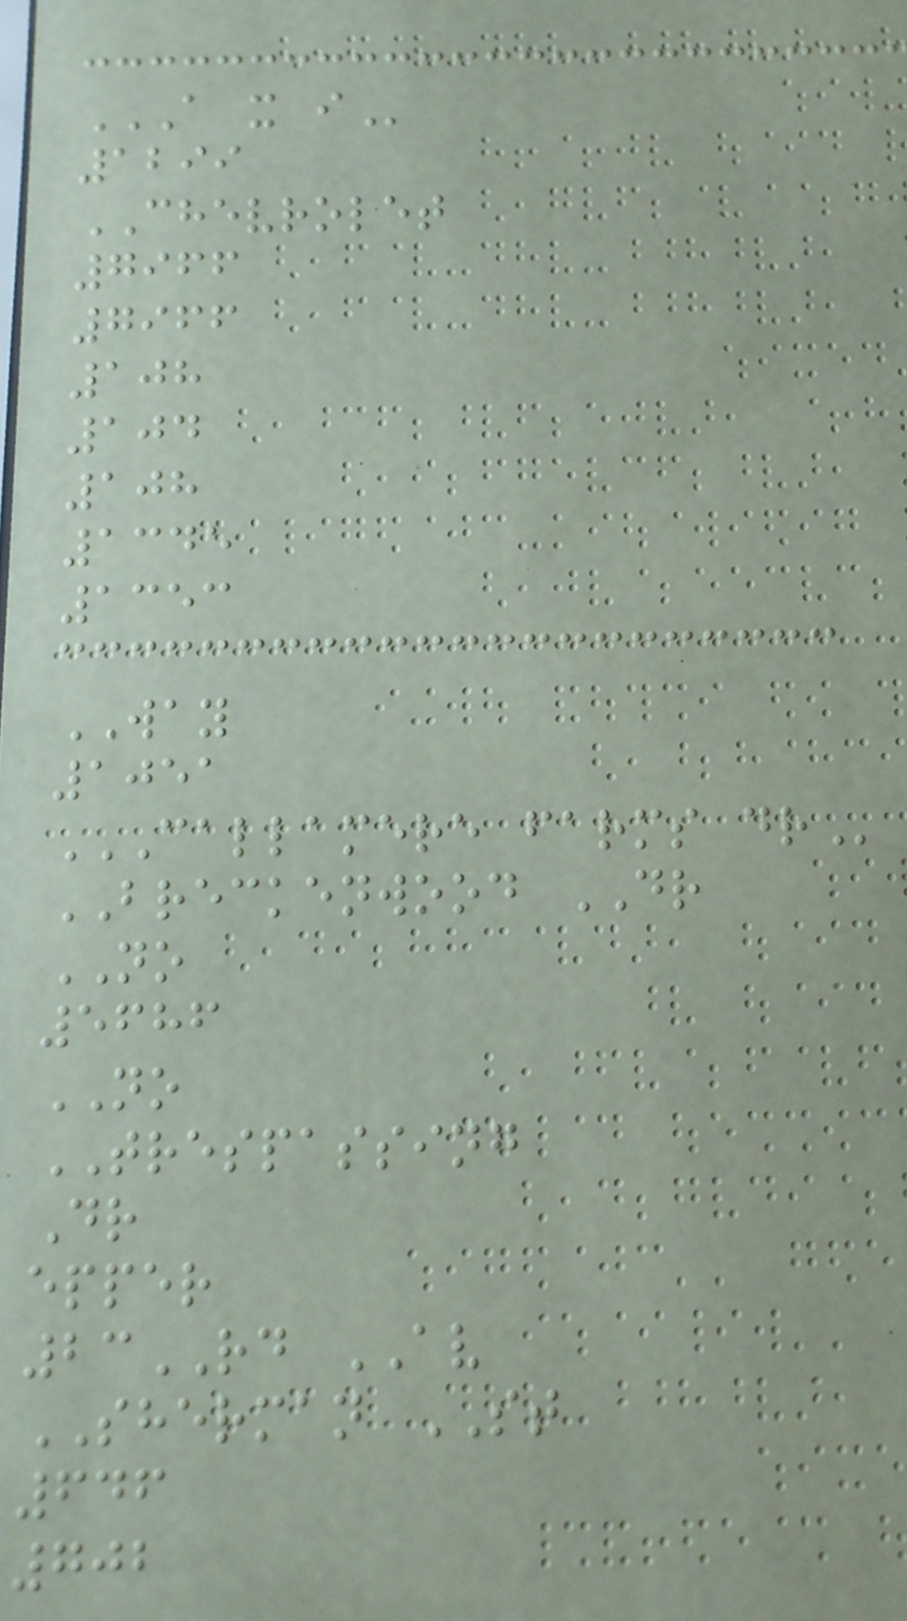A X I
1299
CHEVROLET
7966
7966
108
104
108
1345
1353
WAY
1051
CALLAMERE FARMS DR
BRECKENWOOD DR
NO
5686
NO
TRESPASSING
Dr
epper
23RD AV
SHERMAN ST
646
702
